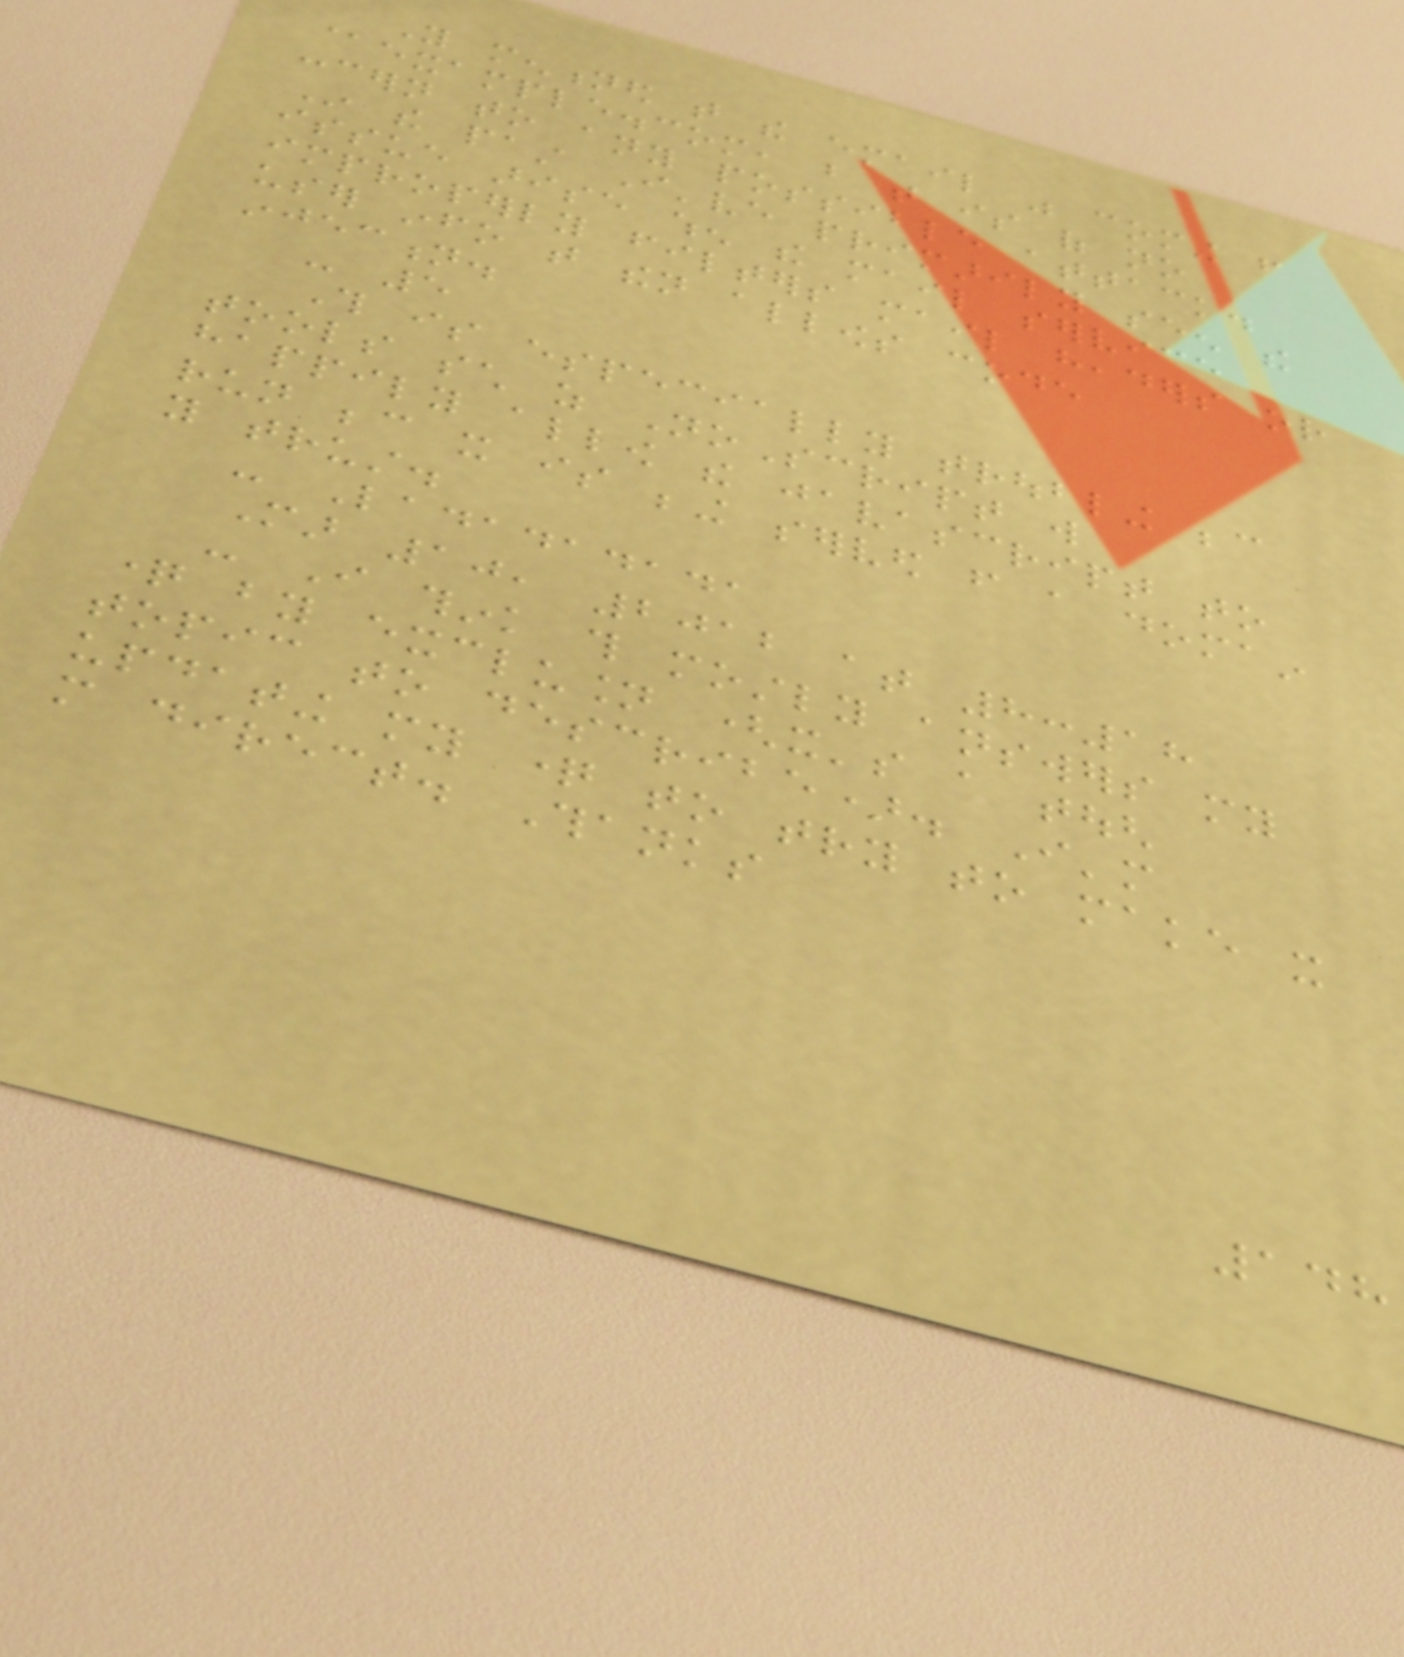You mentioned that the email was coming from
@example.com, but that is of no
concern to any possible attack.
In the past I've primarily seen the
issue arise when the mail service
improperly filters mail headers or
user info that then allows code
injection.
- 5
This is especially troubling because
tools such as NoScript will
happily allow the javascript to
run because it is being served from a domain
you trust.
- Ladadadada
Mar 10, 2012 at 8:18
- I think this mostly answers my
question by exclusion (it's a tough
topic to describe). I'm
updating my question to try to make it
more direct. Thanks
148
